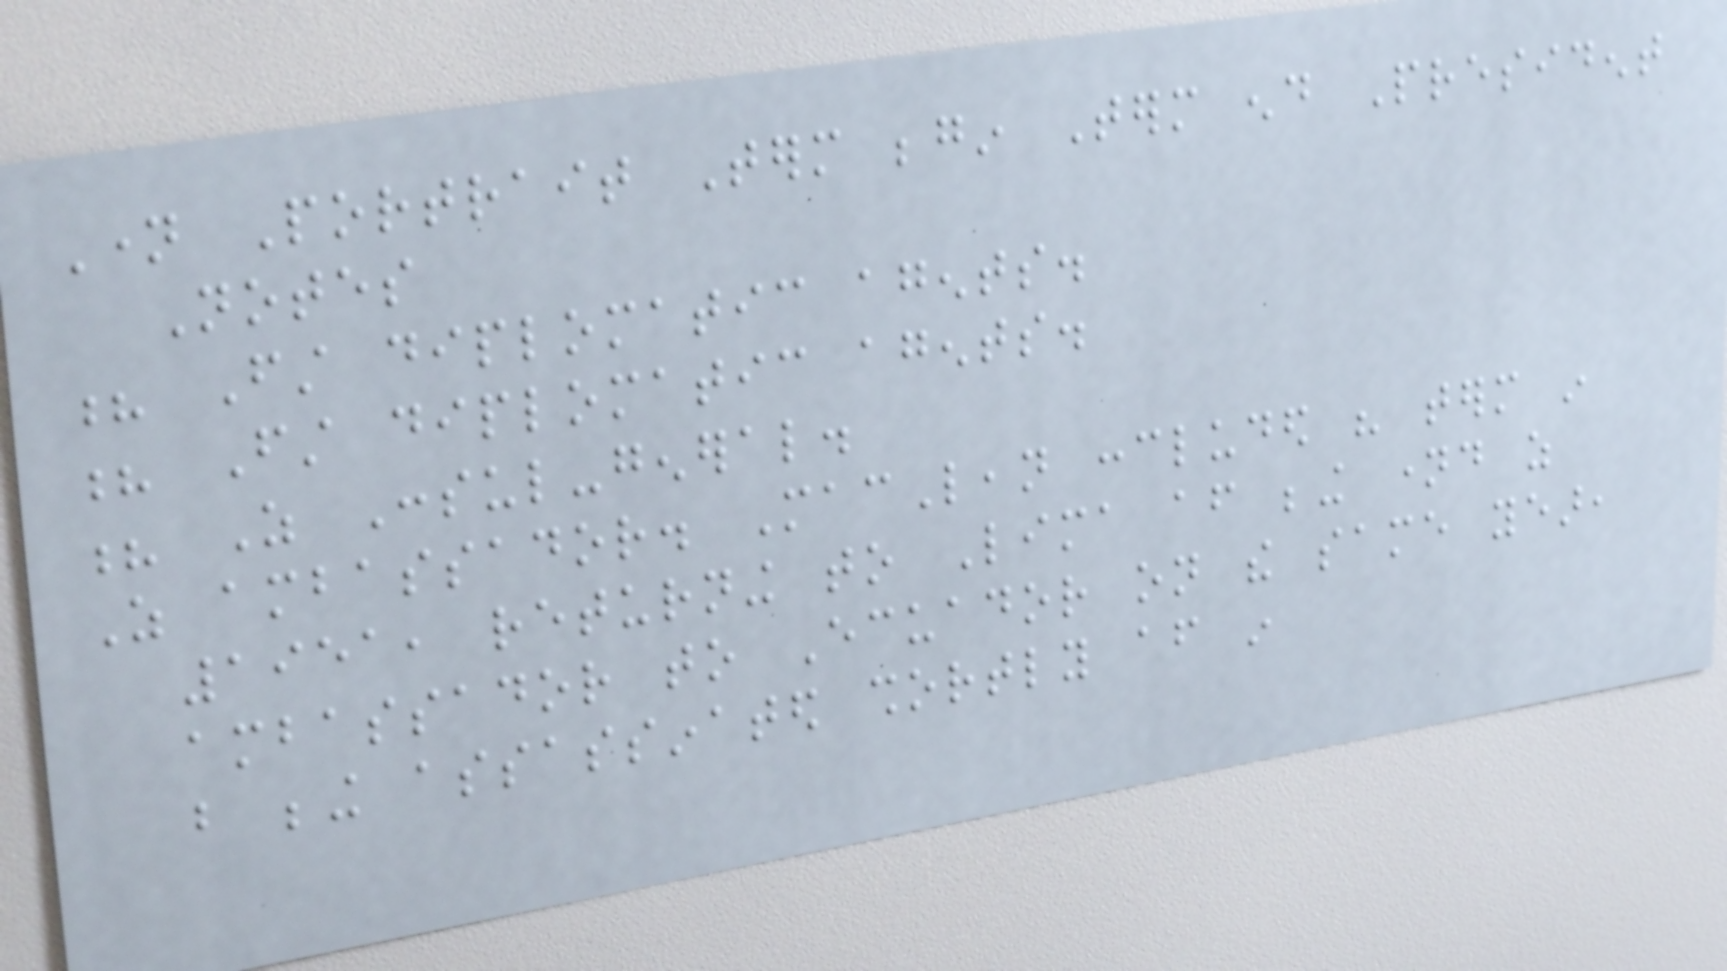Name Portrait Term begin Term end President
Notes
? First diplomatic agents.
? First diplomatic agents.
? As Consul-general.
As ambassador. MacLean concluded his term in
1951, returning to Lima after being named as
ambassador to Ecuador on the same year,
but being assassinated shortly after in
